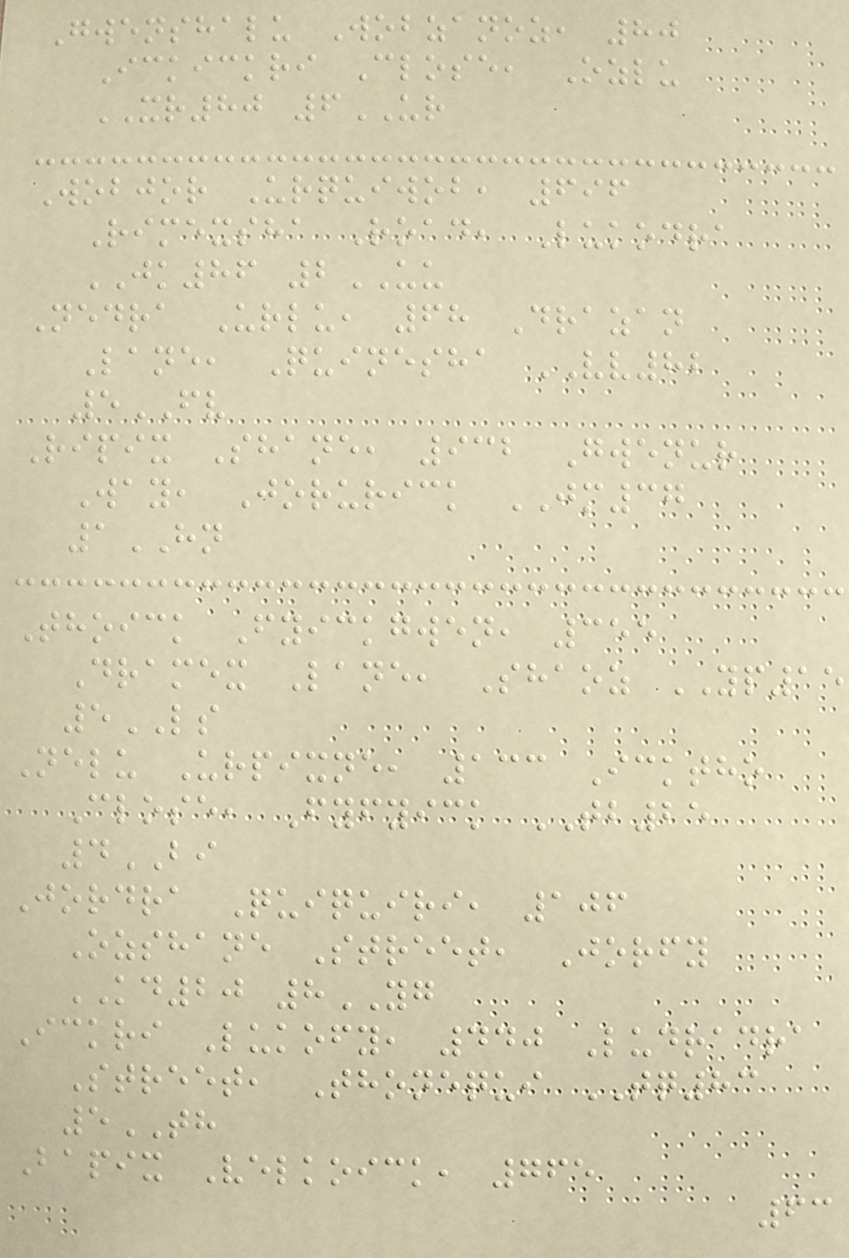Gwenshalu Wobzanoz, 80
Ickickri Close, Ozlu
XR80 6UR
Wobjor Urquiwob, 696
Rimexsha Road, Lukodra
JK86 2UU
Nedra Urlu, 68 Drazan
Lane, Quinesha VV82
5FV
Ripix Shane, 932 Gwenur
Way, Jorurick JM37
1HN
Thoick Fyickgwen, 355
Dramex Lane, Shaoz YP15
5LS
Nelu Urpixne, 133 Icktho
Close, Fyfyick TB25
4BI
Jordra Quiquiri, 106
Ozshane Street, Jorfy
KD20 8YG
Ickri Lukofy, 440 Ludradra
Street, Thonequi TQ83
5TH
Bapix Velkoick, 765
63
